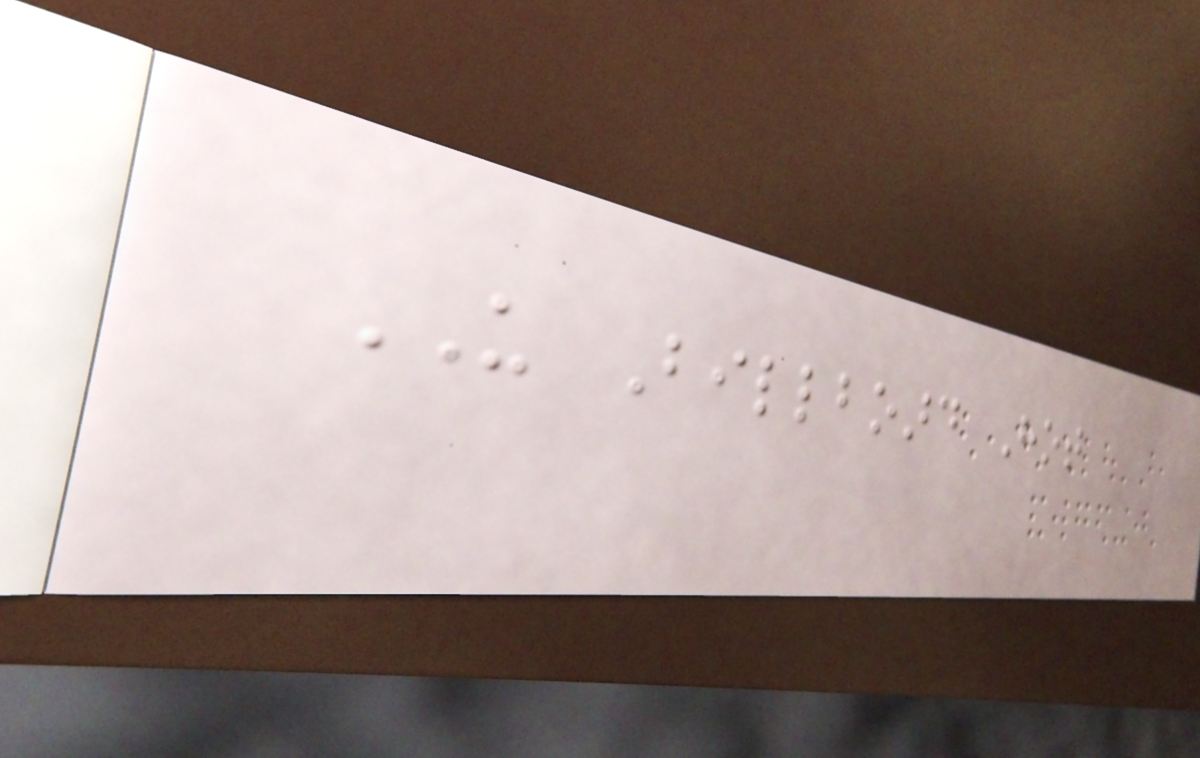US Billboard Hot
